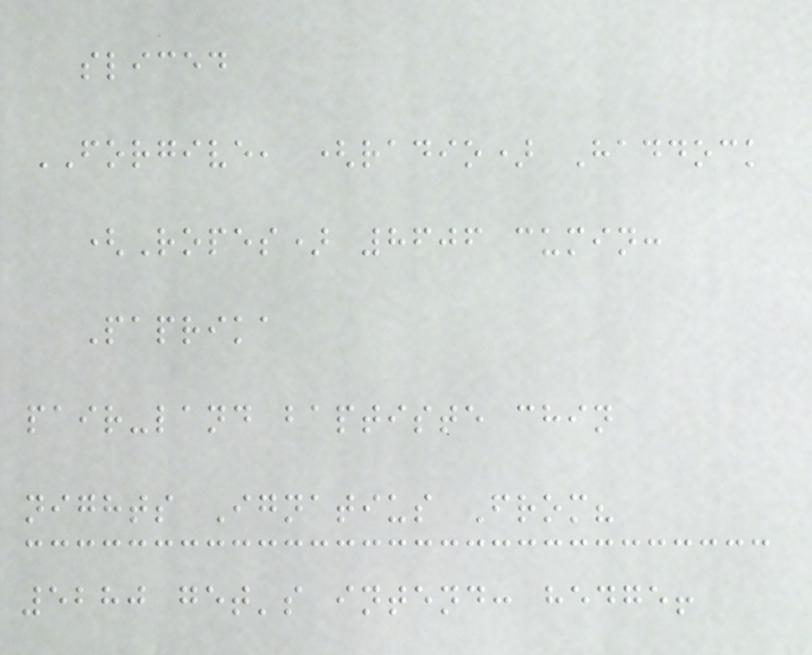sliced
FORGIVE, (radio) Haddock
(Ropes) 8606 cumin:
Paprika
pair-land baptiste chin
nights Ignatius From?
5280 get's intend: hedge!
